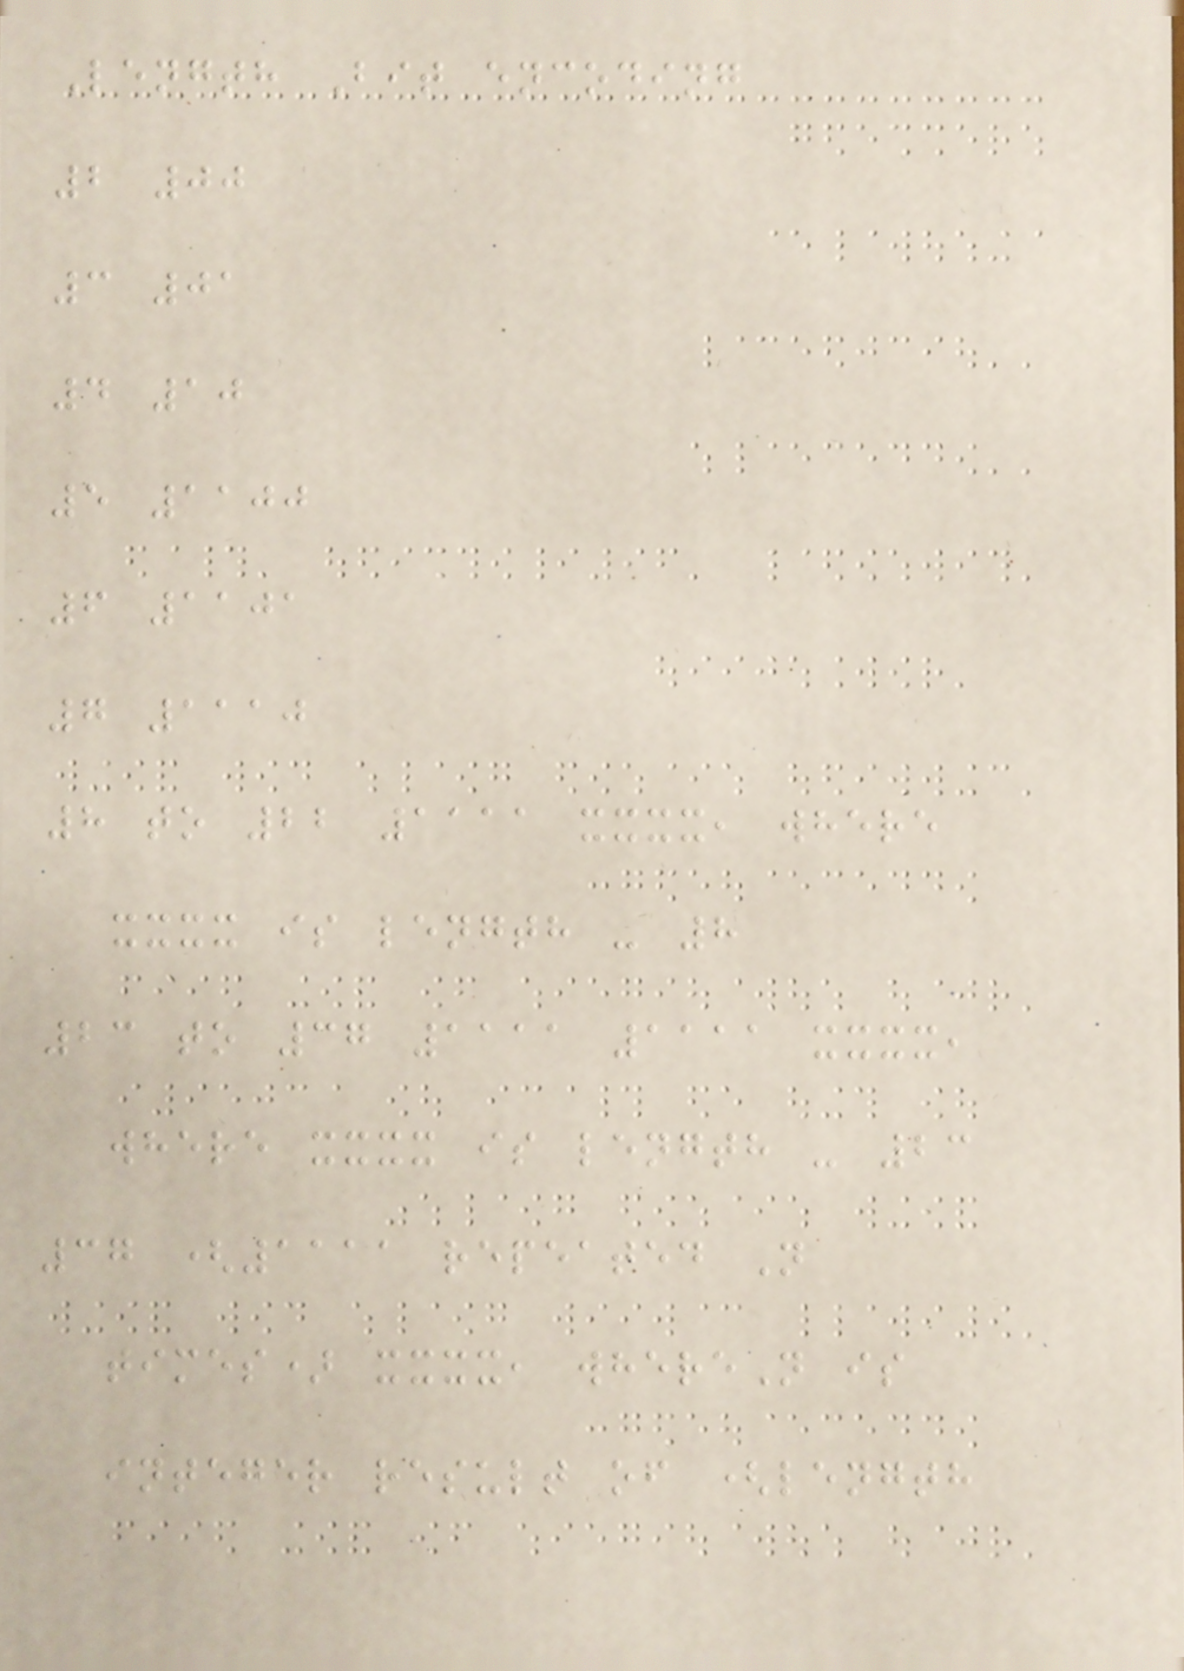Length Bit encoding
2 00
3 01
4 10
5 1100
6 1101
7 1110
8 to 22 1111 xxxx, where
xxxx is length - 8
23 to 37 1111 1111 xxxx,
where xxxx is length - 23
37 (1111 repeated N
times) xxxx, whereN is
integer result of (length
